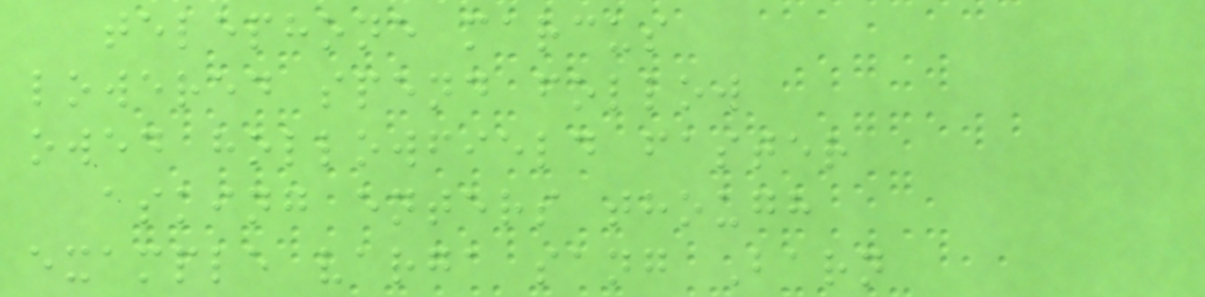telephone marcus
lowered spend follow
owed hollowfield faster
asking enters though
example varga sang Barn
